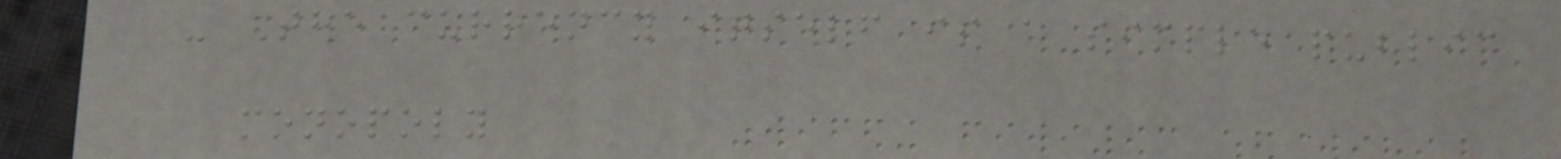- The currency itself is a simple public
monopoly
